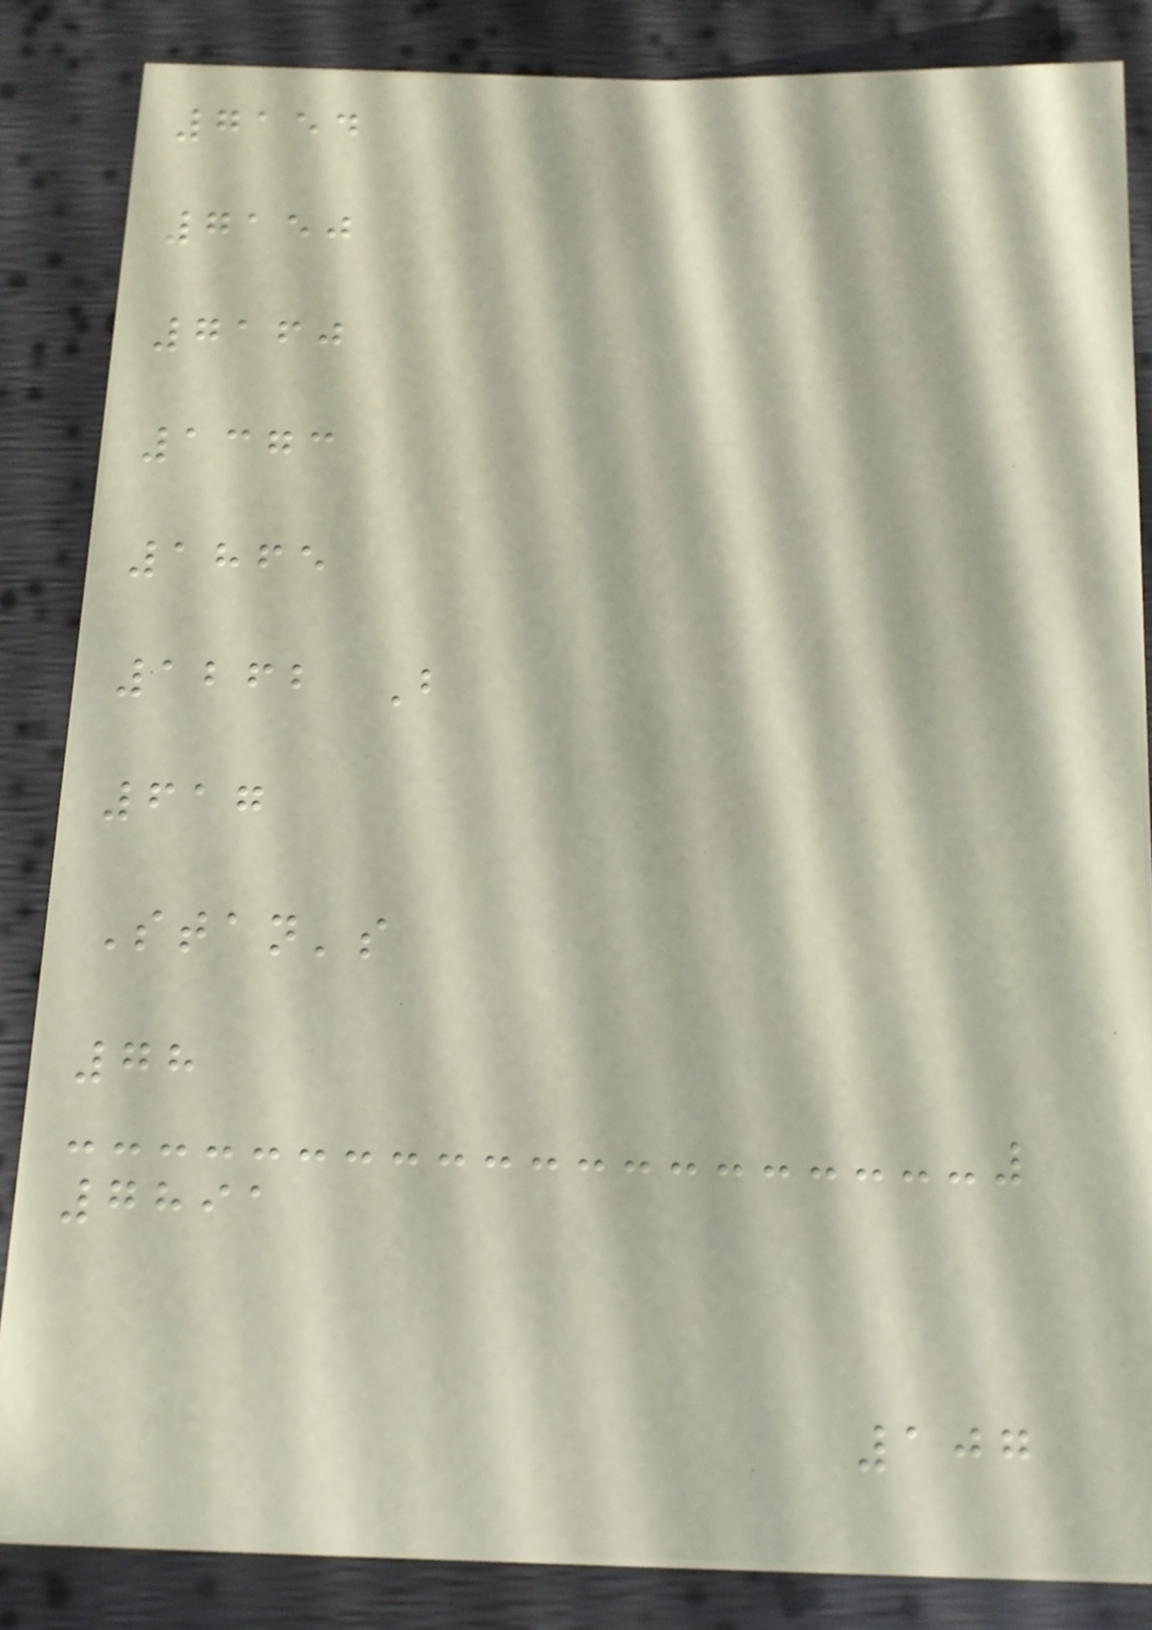7154
7150
7160
1373
1865
1262 B
617
Stan's
78
7891
107
